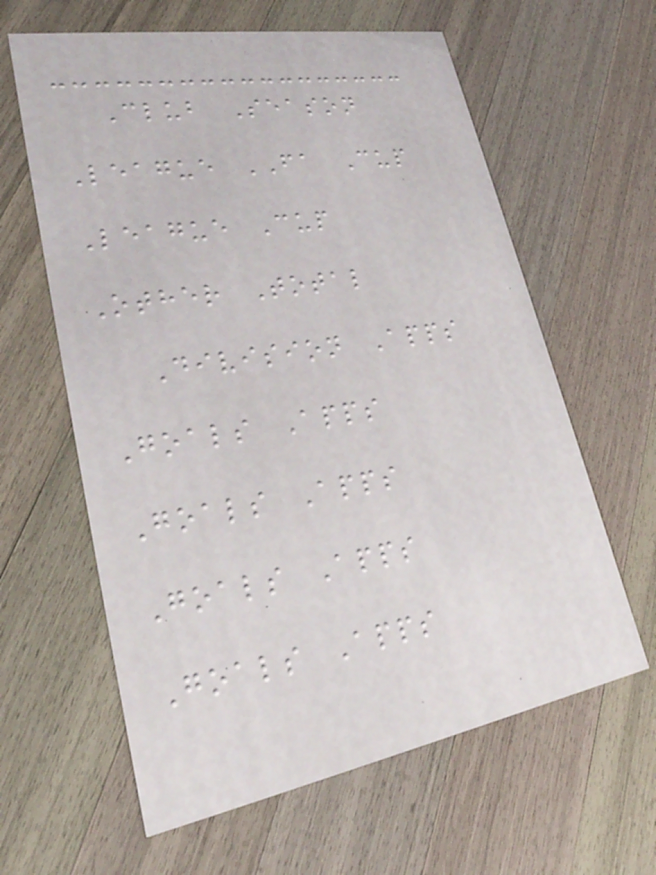Club Season
League FA Cup
League Cup
Other Total
Division Apps
Goals Apps
Goals Apps
Goals Apps
Goals Apps
